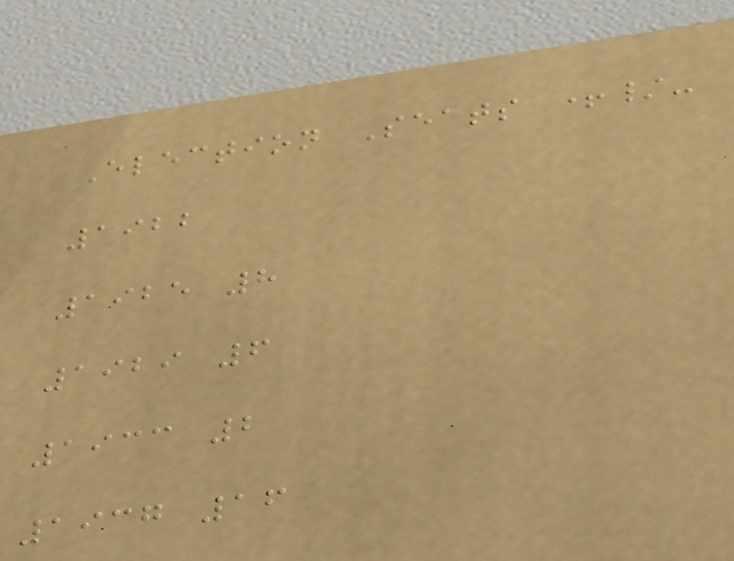Election Seats +/-
1922
1925 8
1929 6
1933 2
1937 16
